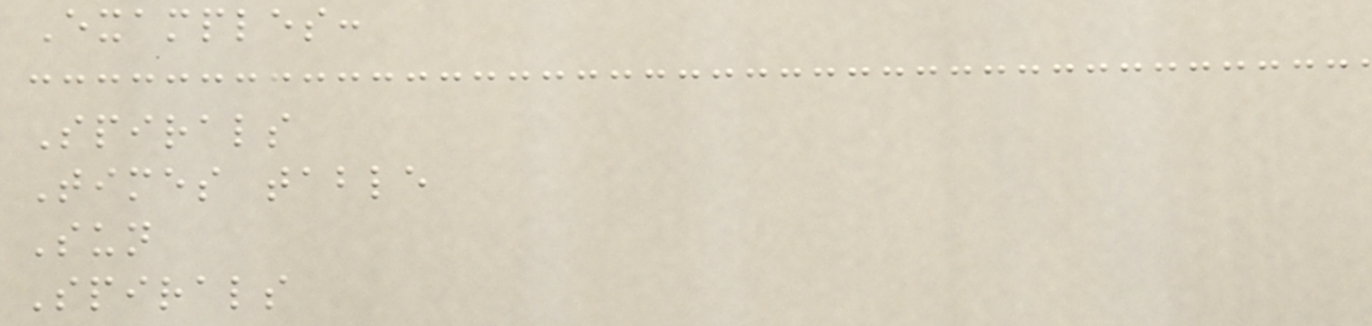Examples:
Spirals
Times table
Sun
Spirals
